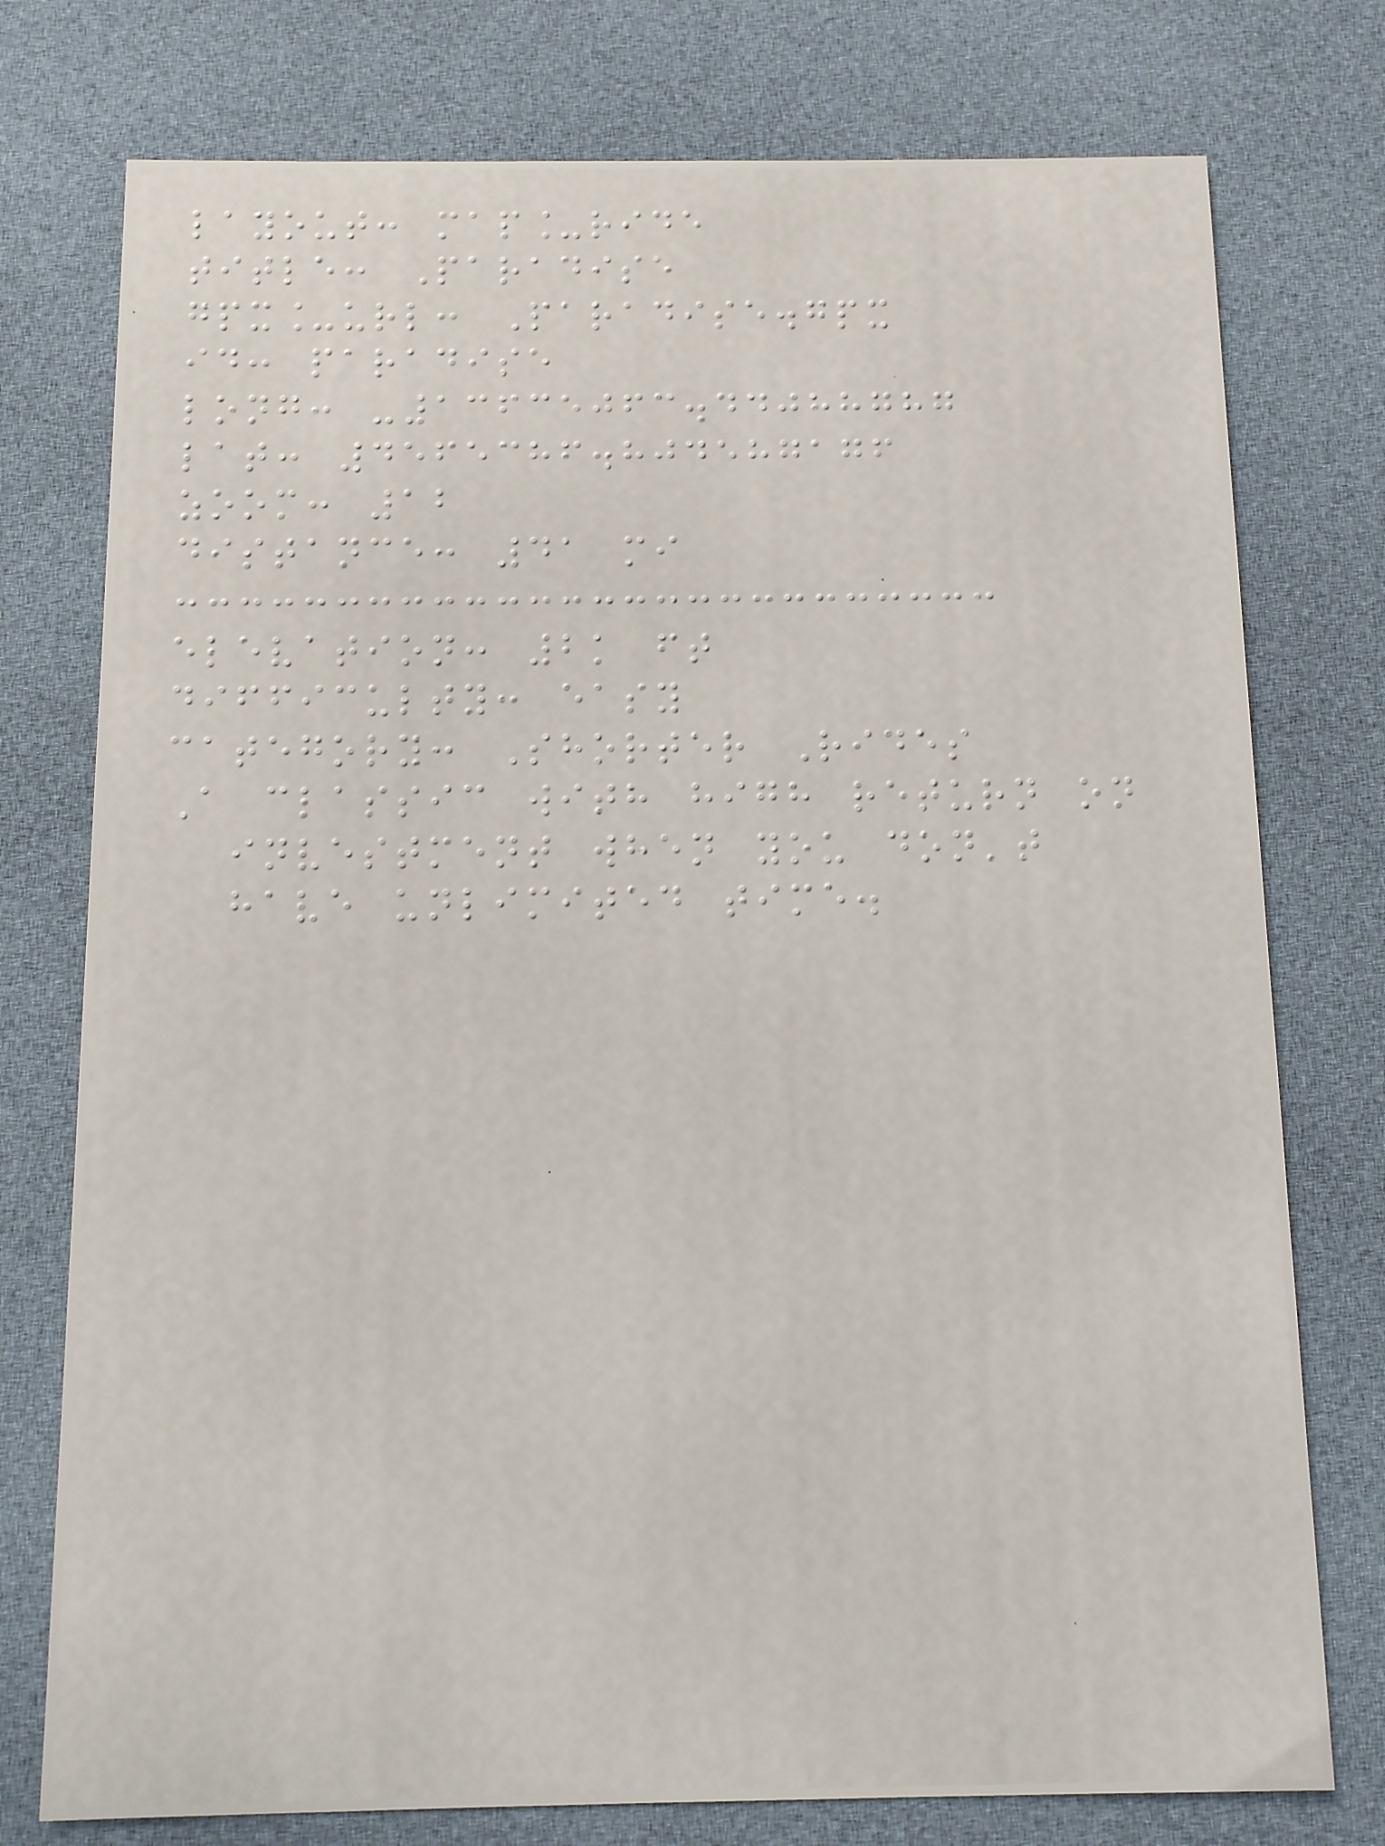layout: map_ride
title: Paradise
gpx_url: Paradise.gpx
id: paradise
long: -13635063.44088787
lat: 4565386.804587176
zoom: 12
distance: 41 mi
elevation: 2k ft
difficulty: easy
category: Shorter Rides
A classic with high return on
investment when you don't
have unlimited time.
